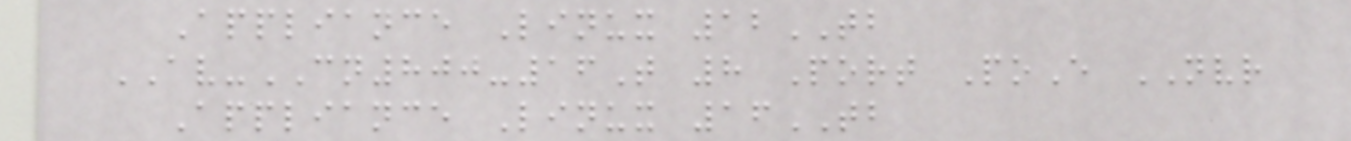Appliance Linux 12TB
AV-CN800-16T 8 Port PoE NVR
Appliance Linux 16TB
